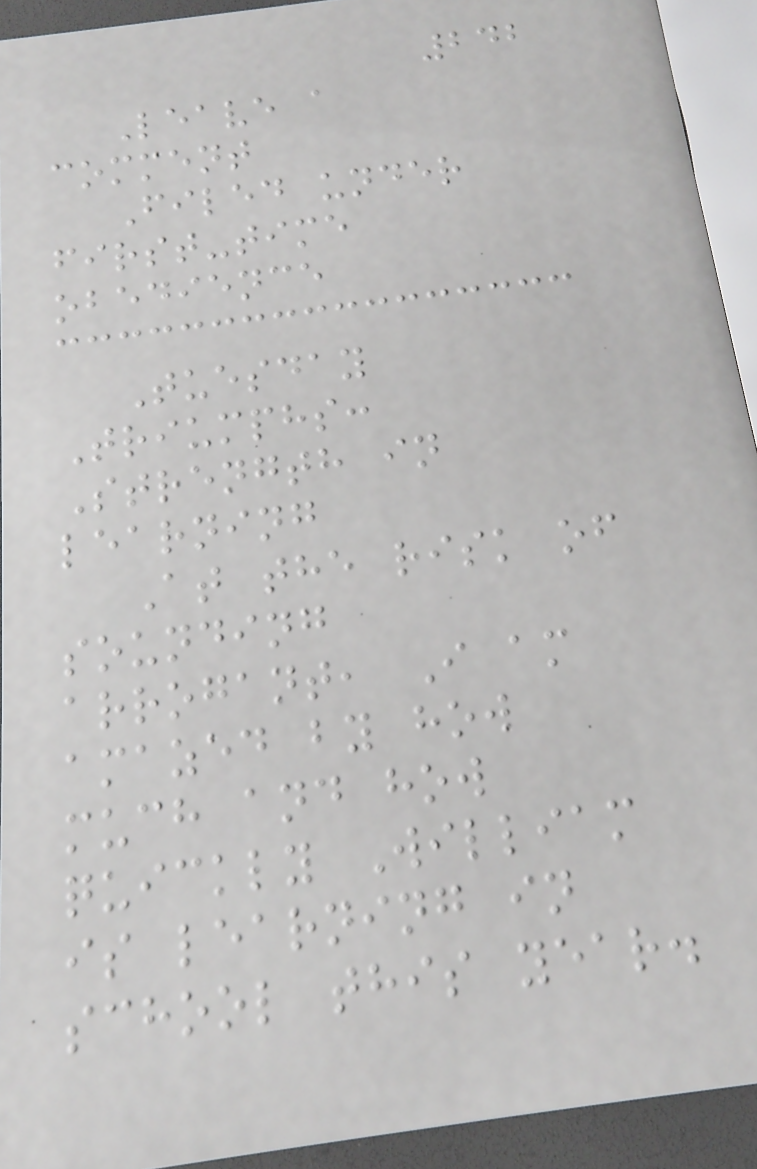242
Leave a
comment
Filed under
first-time
obedience
Tuesday
Triumphs:
Strength in
learning
At the risk of
sounding
arrogant, I am
amazed by how
much and how
quickly William
is learning in
school this year.
